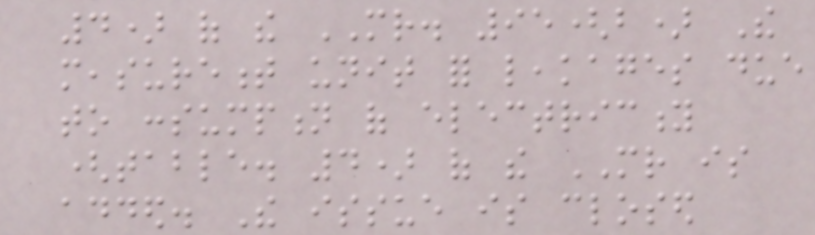4) of the MR. 95(b) The
measurement unit for leakages due
to consumption of electricity
(table. 4) of the MR is
added. The issue is closed
